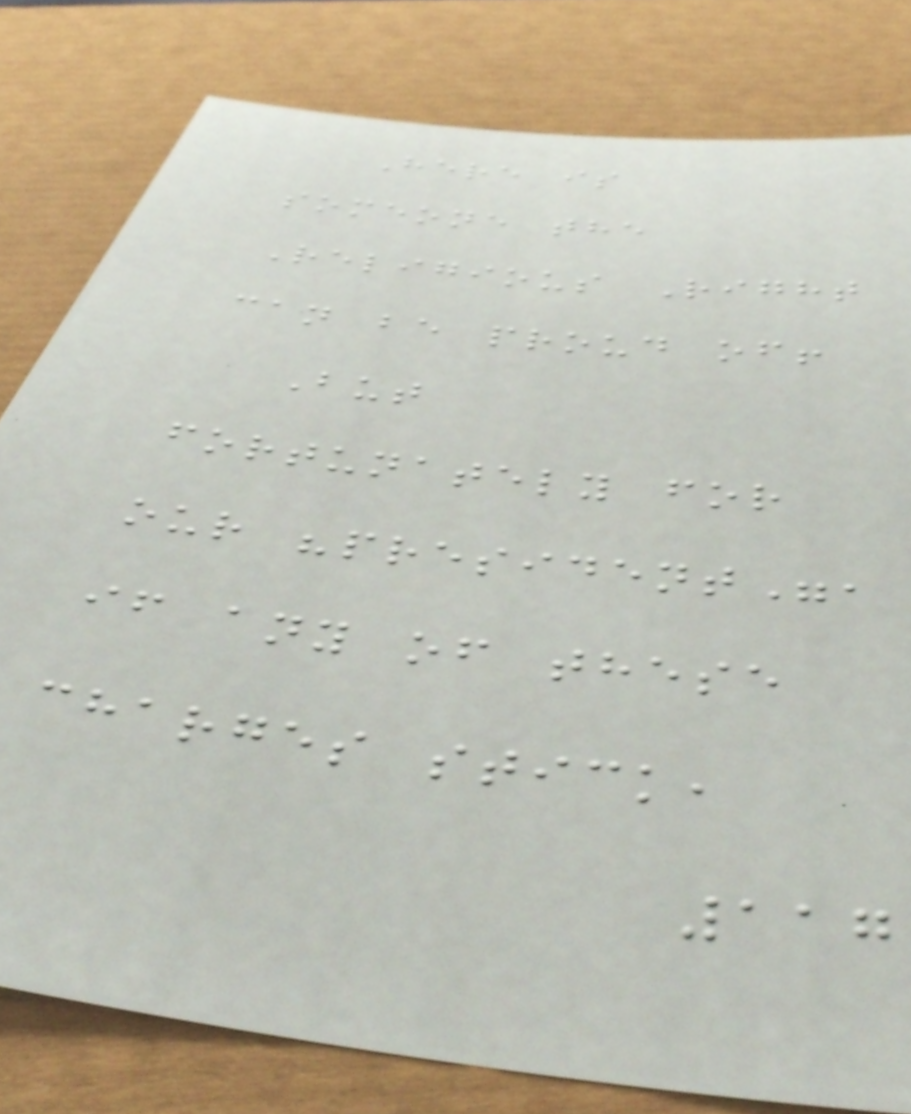Here is
someone the
Religious Right
can be proud of!
But
fortunately for
our "president",
if any of these
charges stick,
117
